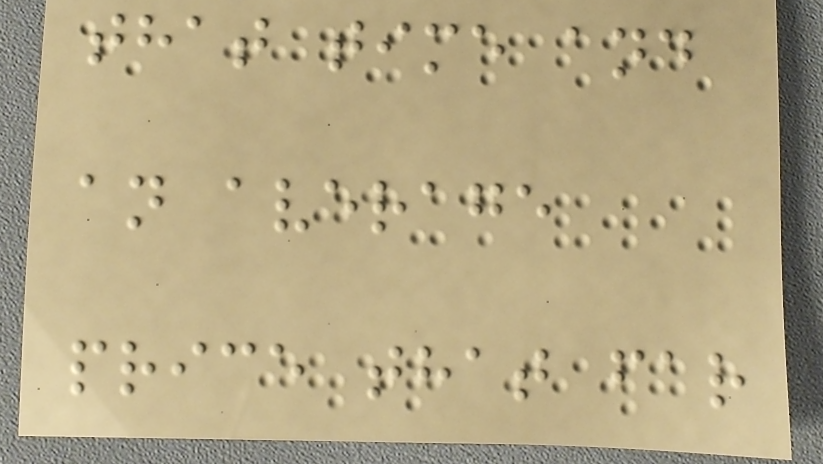that time and
an average
price that far
